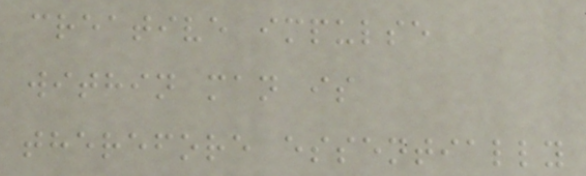creative impulse
within man is
therefore essentially
